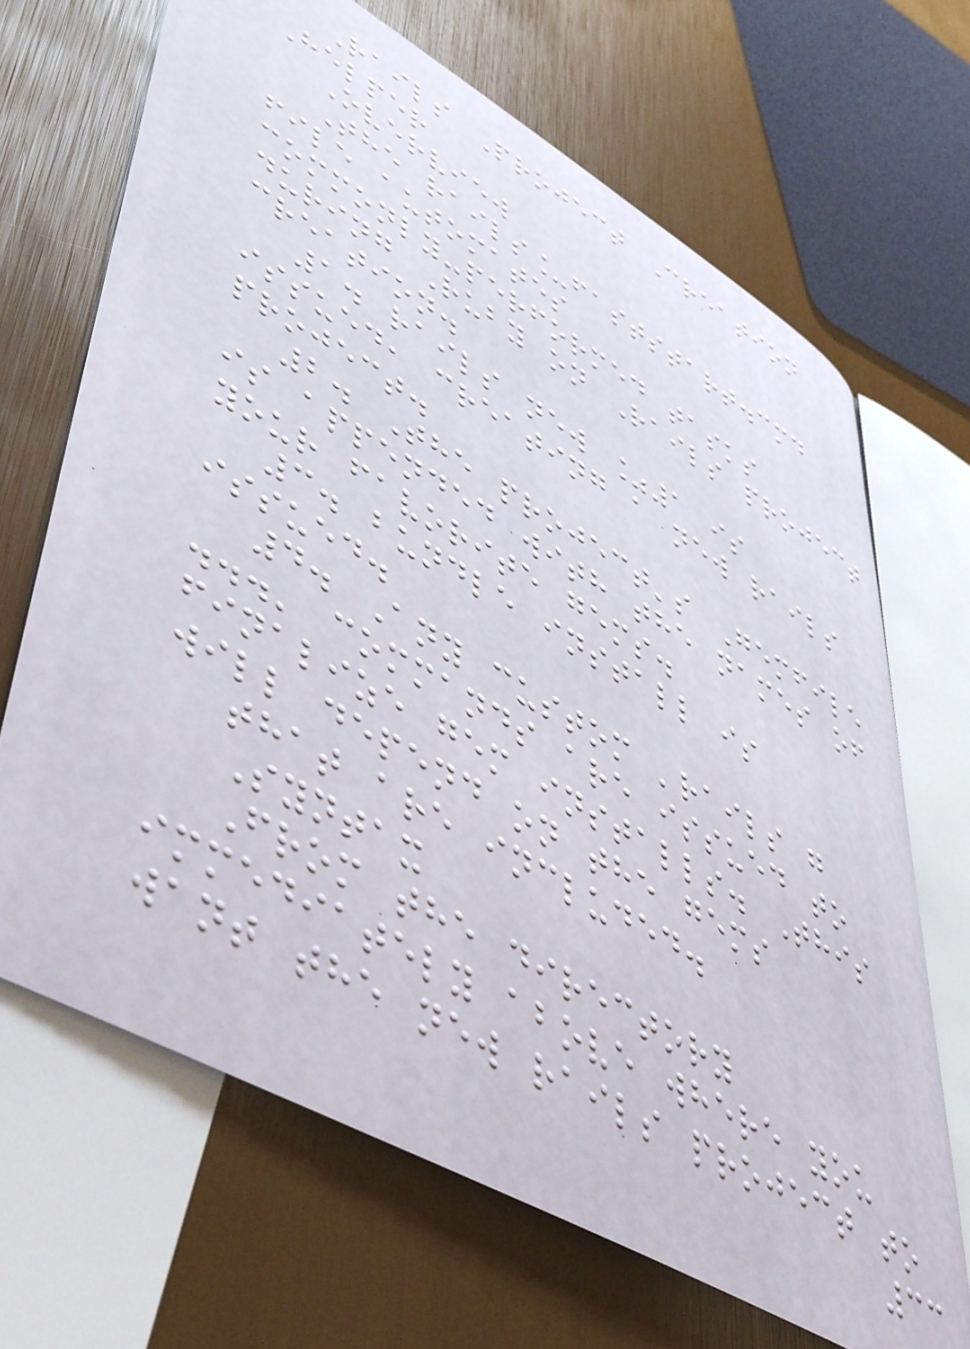Rails Project Creation
Helper
Overview
The rails_faststart.cmd
file automates
commonly-performed tasks
during Ruby on Rails project
creation.
1. rails new %1 is
issued, creating a new rails
project.
2. The project's Gemfile
is appended with the names of
your favorite gems.
3. bundle install is
issued.
4. Any custom 'rails g
...' commands are issued to
finalize gem installs. This
will depend on the gems
that are included.
Syntax
From the directory
immediately above where you
want the new rails project to
33
